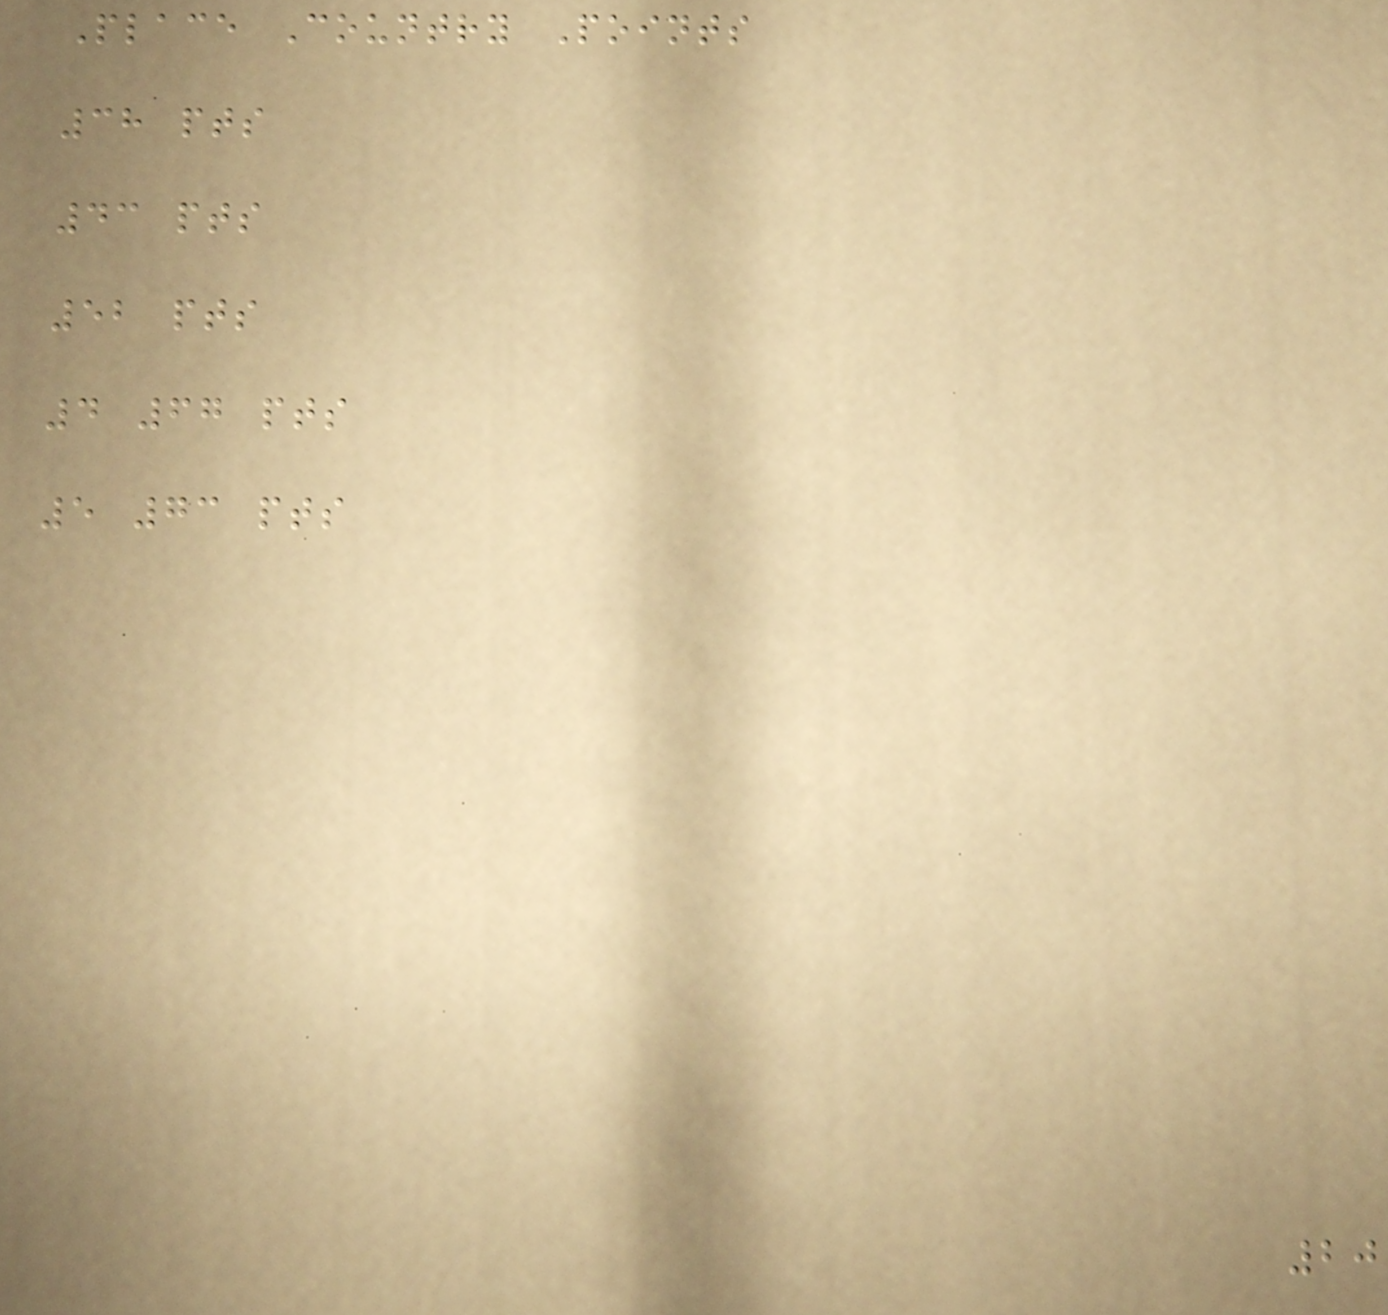Place Country Points
38 pts
43 pts
52 pts
4 67 pts
5 73 pts
20
